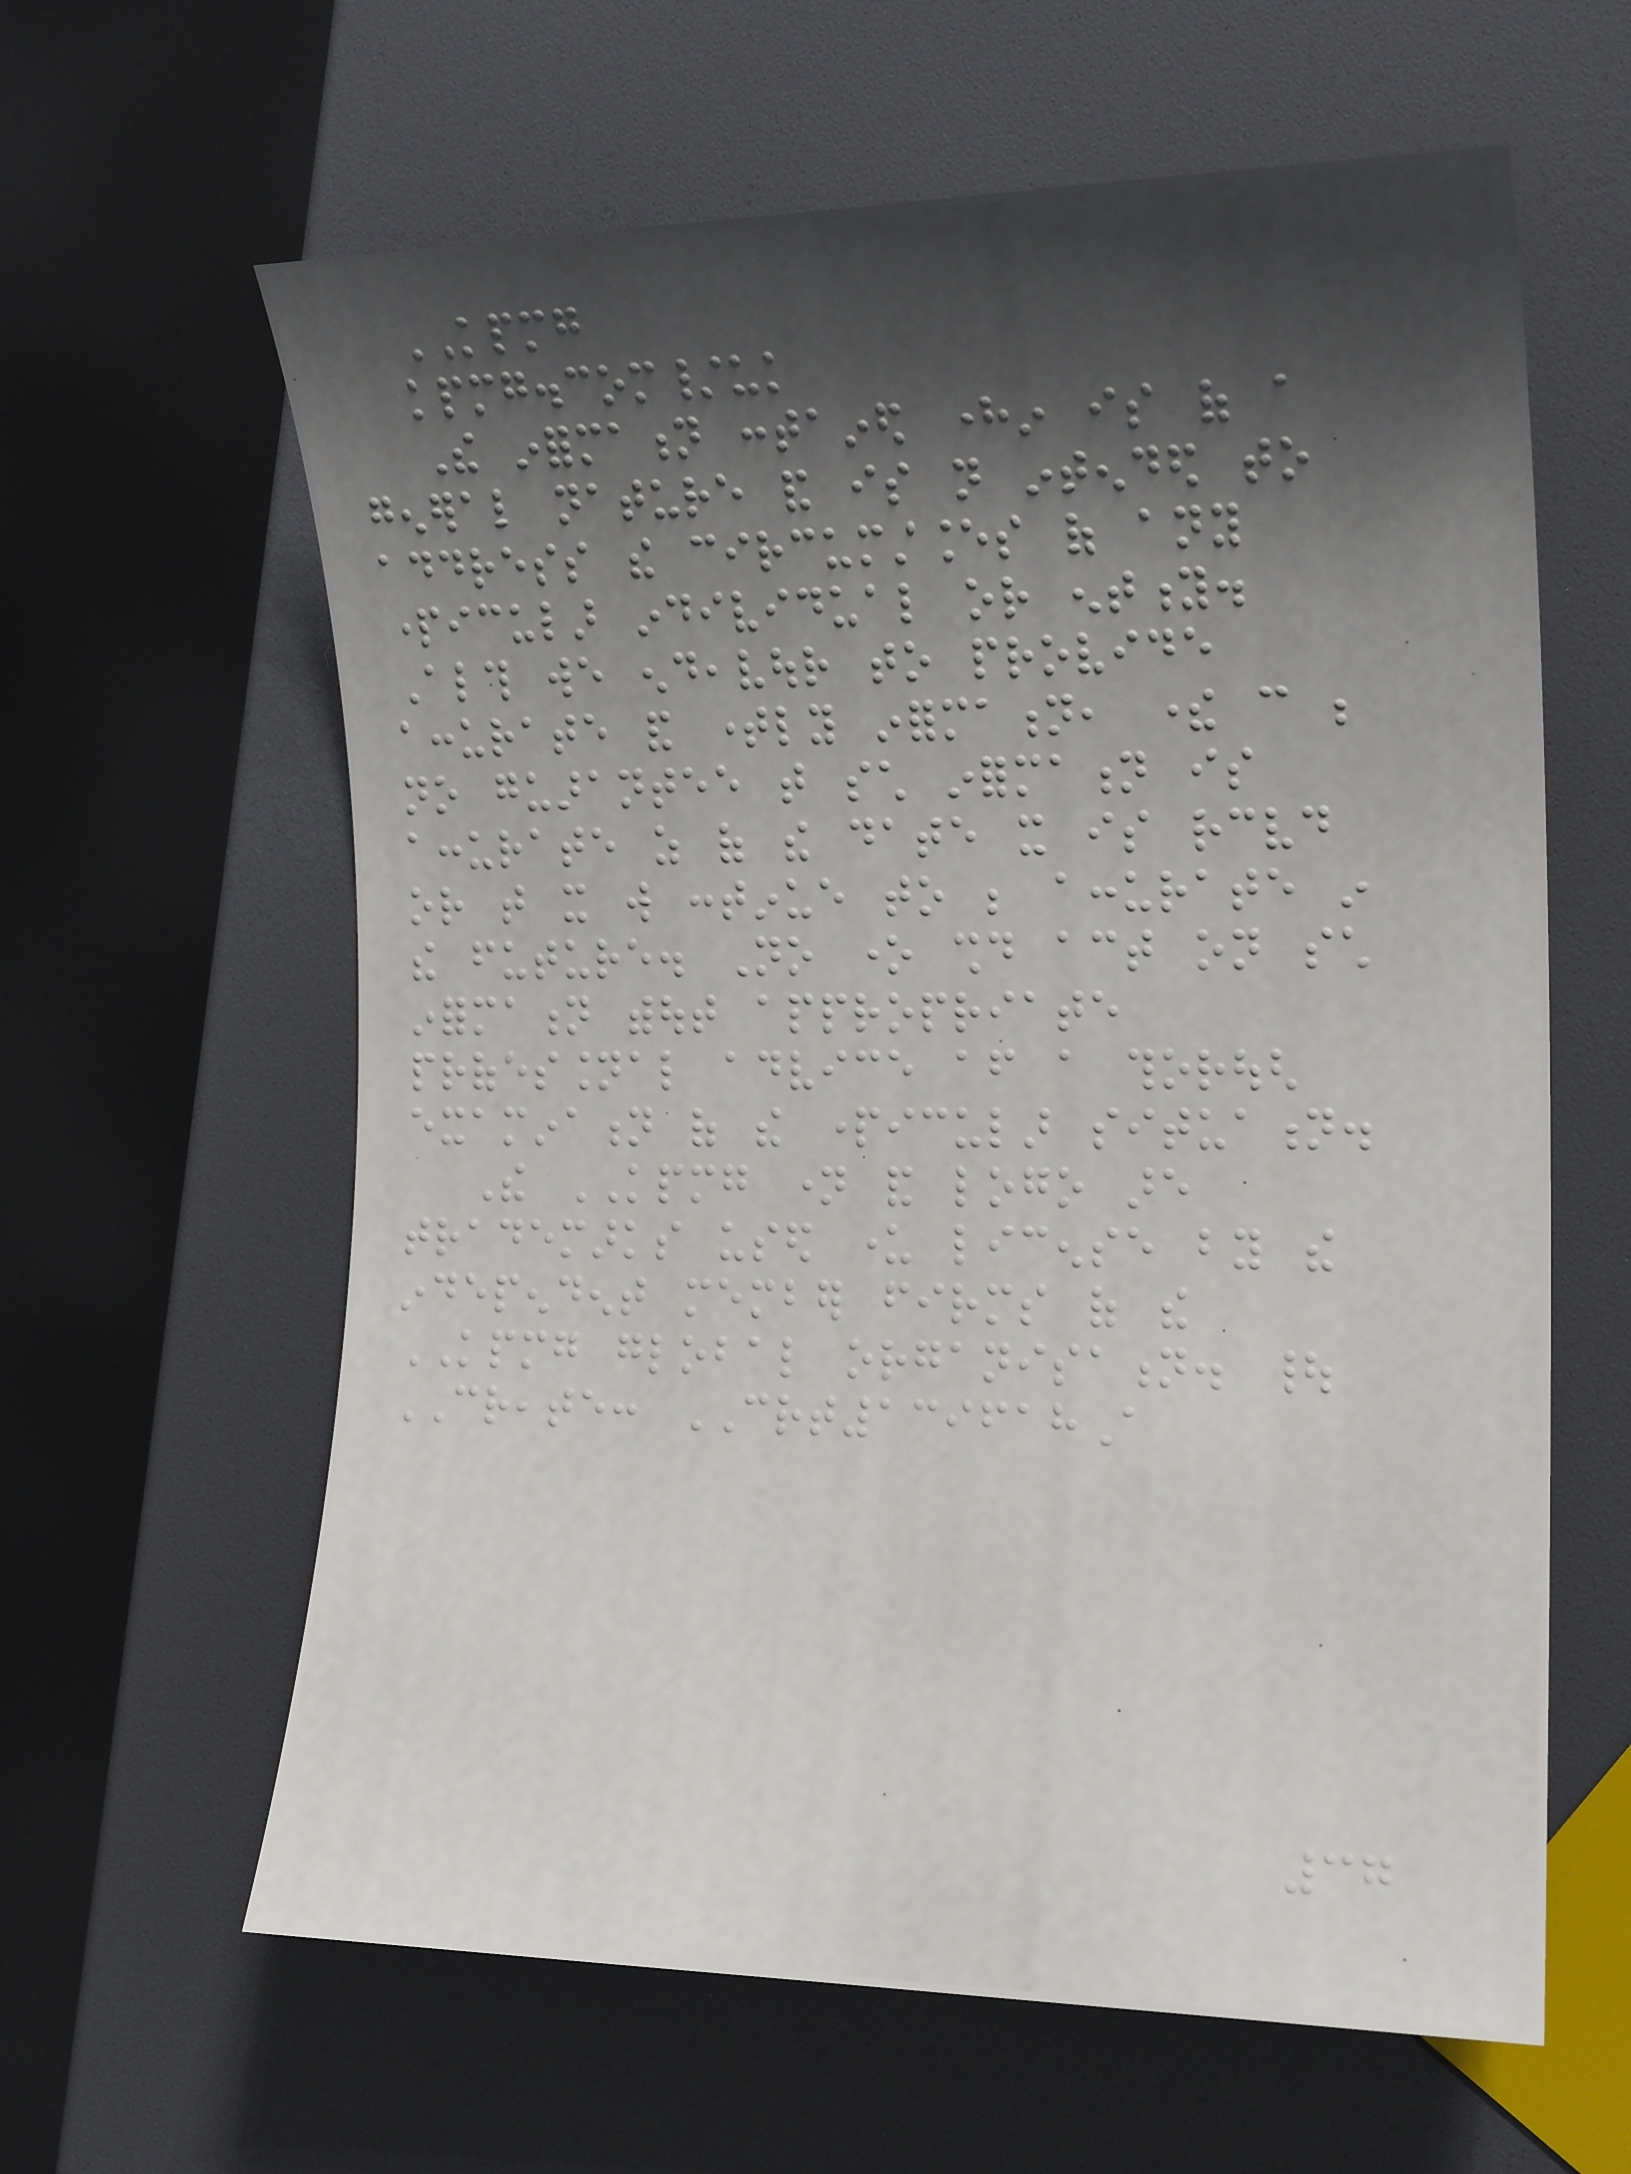KPMG
kpmg.com/uk
The information contained herein is of a
general nature and is not intended to
address the circumstances of any
particular individual or entity.
Although we endeavour to provide
accurate and timely information, there can be
no guarantee that such information is
accurate as of the date it is received
or that it will continue to be accurate in
the future. No one should act on such
information without appropriate
professional advice after a thorough
examination of the particular situation.
The KPMG name and logo are
trademarks used under license by the
independent member firms of the
KPMG global organisation. |
CREATE: CRT139618A
37
